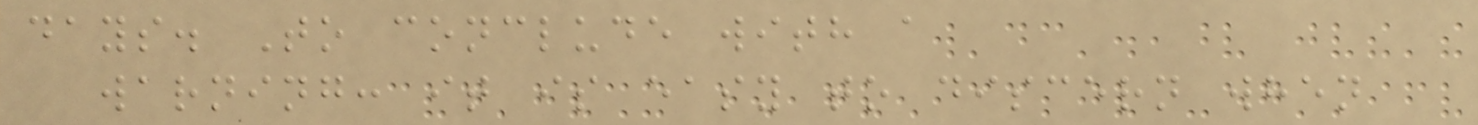days. To conclude with a
warning: it is easy to discern when
